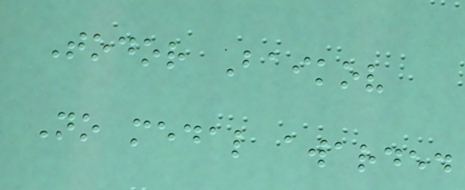Todor Baikov
No medal awarded
